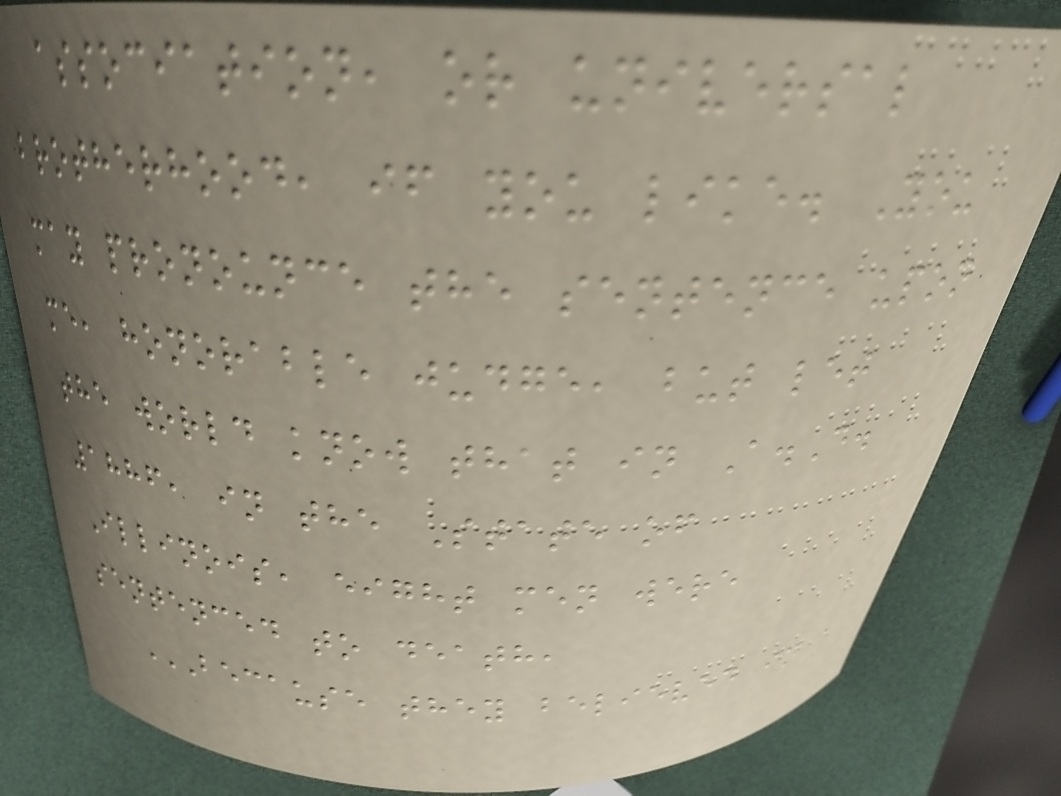association, or universal
brotherhood, if you like. You
may pronounce the sentence upon
me, honorable judge, but let
the world know that in A.D.
1886, in the State of
Illinois, eight men were
sentenced to death,
BECAUSE THEY BELIEVED IN A
